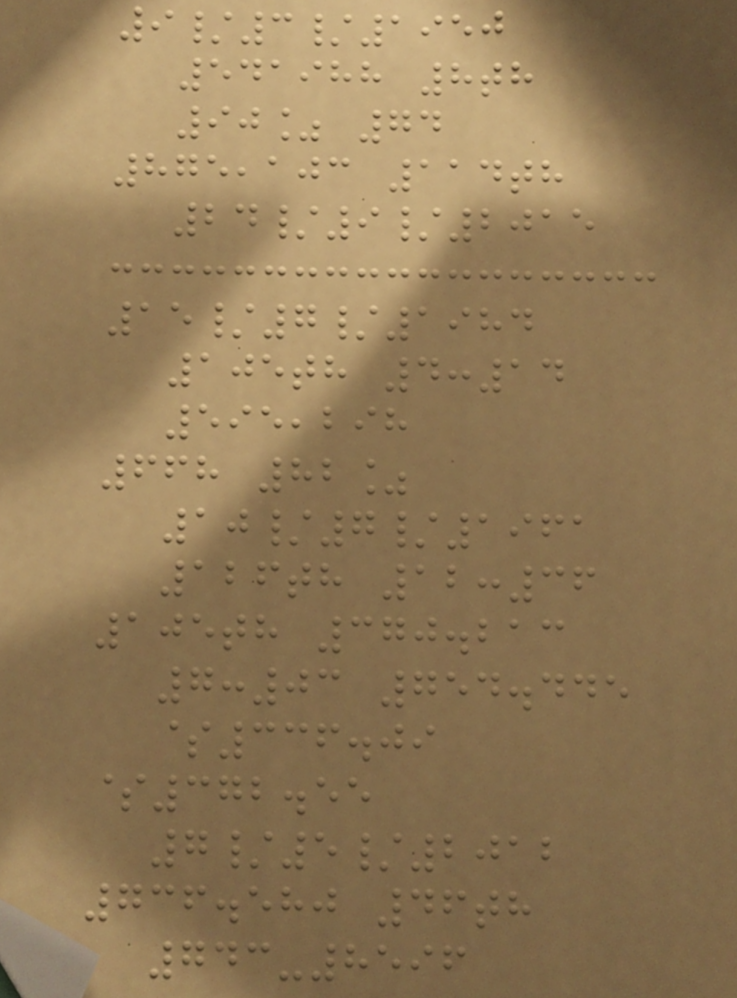9/3/1950
541988 8th
90% 74
875,103 114th
24/9/2015
15/7/1984
105th 4:14
595,298
668 82%
10/7/1961
126th 12:36
105th 370.213
7:03 754.445
$336.09
$372.55
7/5/2012
736.580 46th
743-8596
